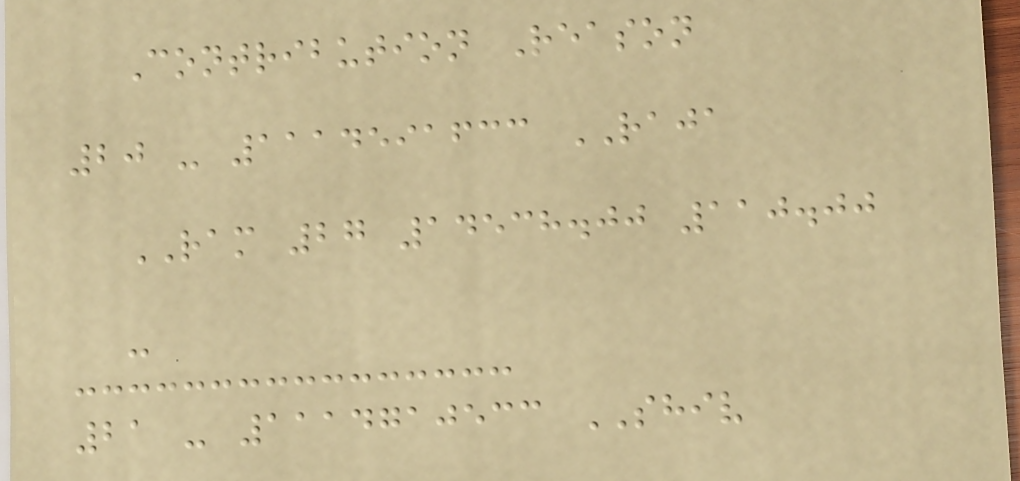Contribution Reason
20 - 1114591633 RAJA
RAM 27 14538.00 110.00
-
21 - 1114710533 SHIV
